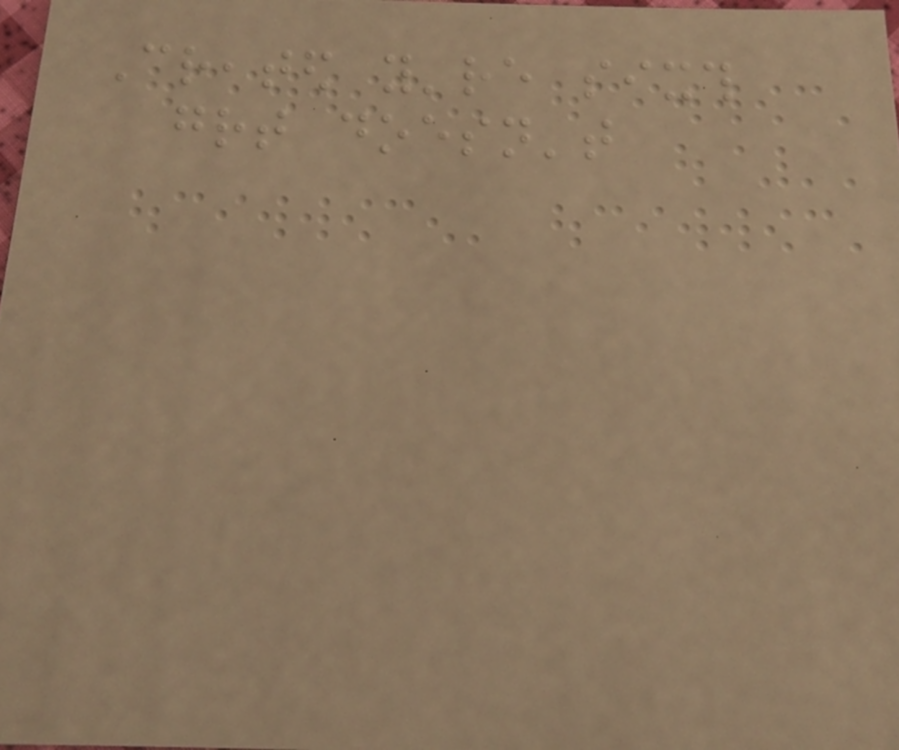Created you're sixth
great doesn't
